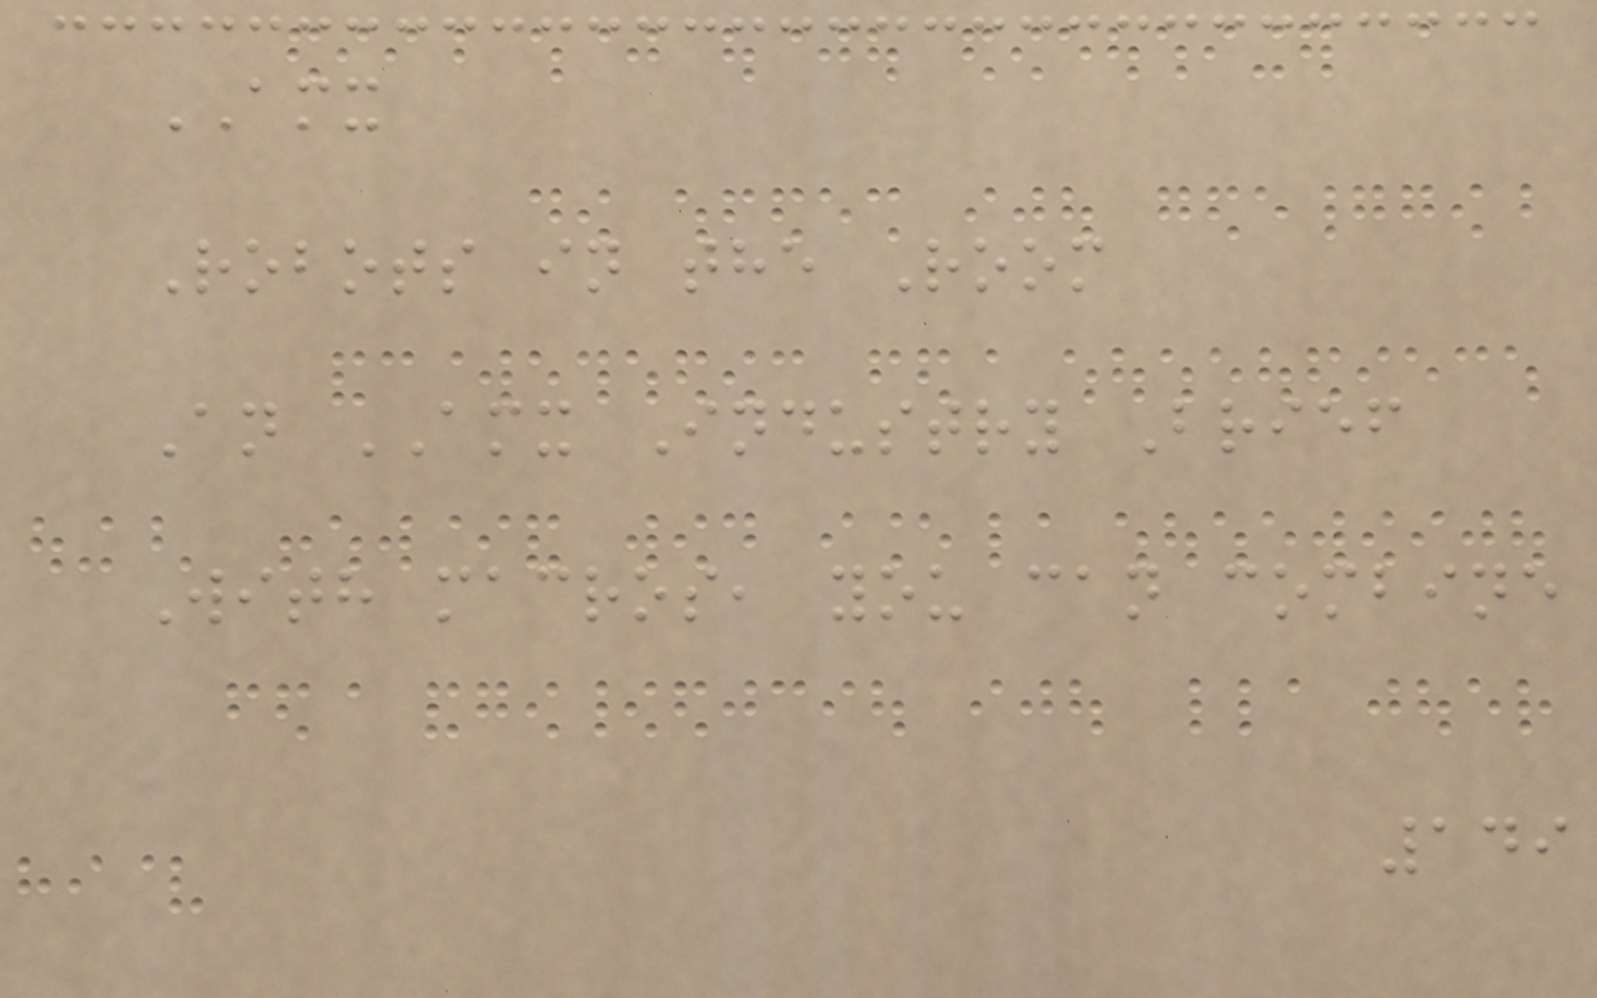AMX
Robots in the Room
An AMX Industry Brief
With macros, you can combine
149
